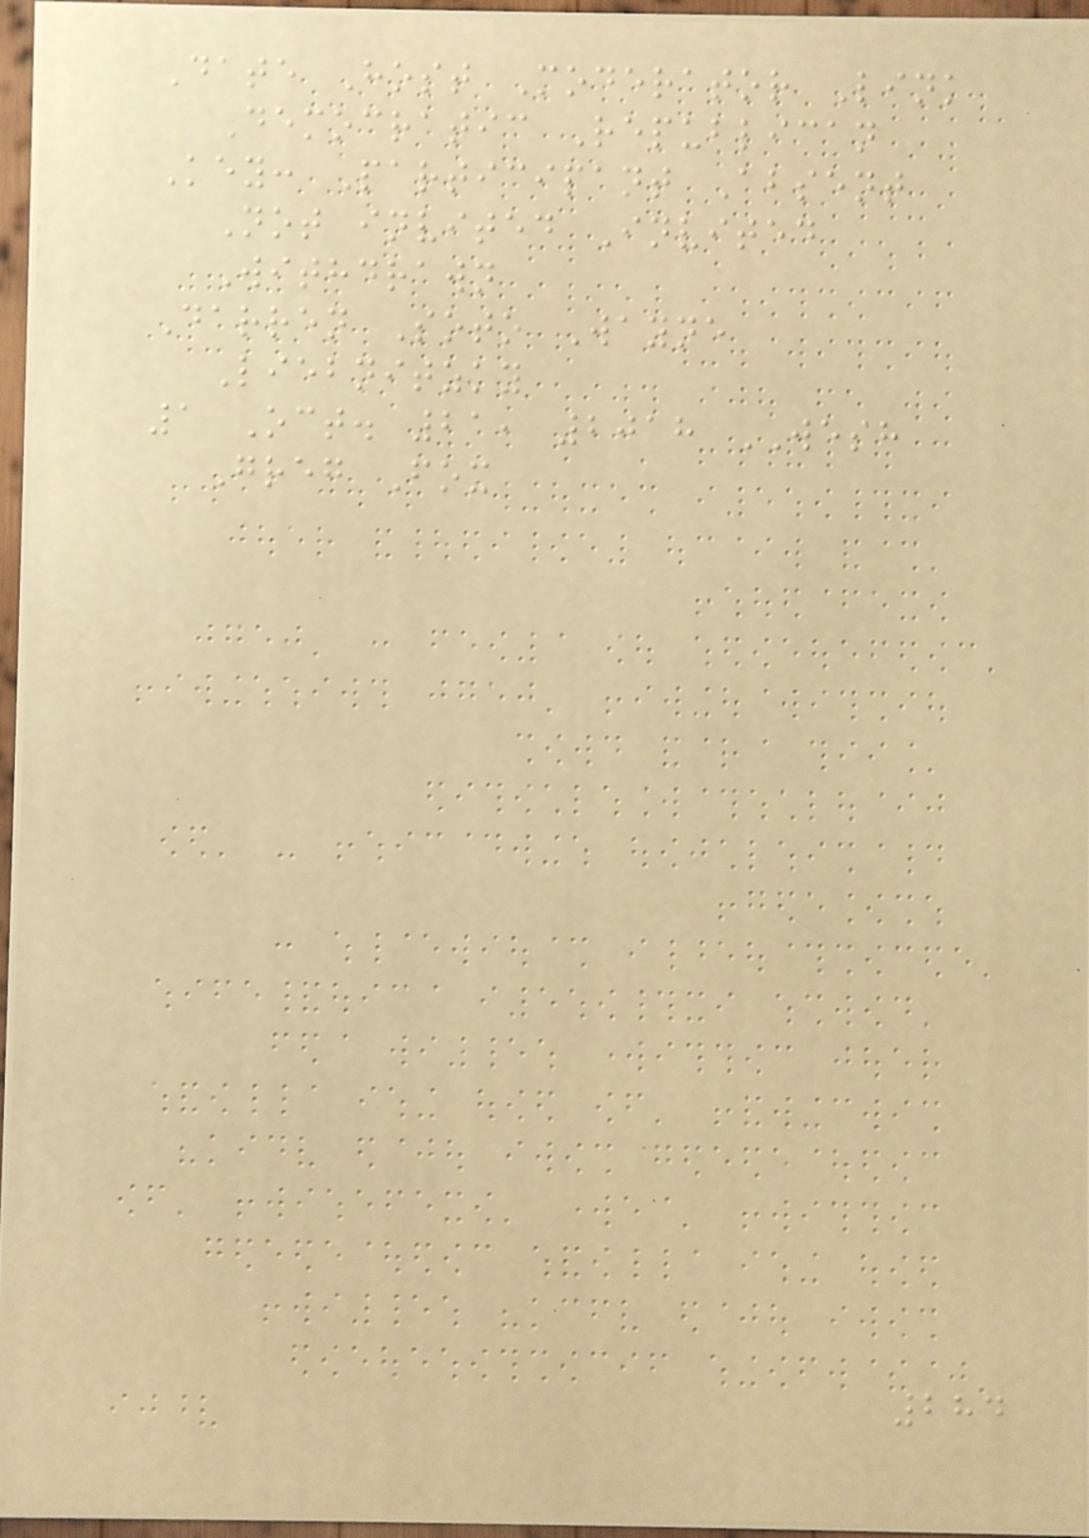Date Host Moderator Link
Democratic Republican
Key: Participant Absent
Not invited Invited
Withdrawn
Darren Soto Wayne
Liebnitzky
1 Oct. 21, 2018 WESH
Greg Fox
284
